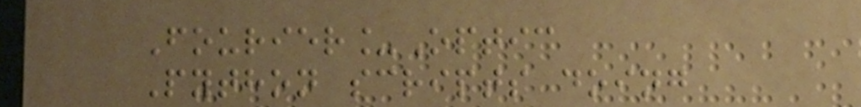Fourier_Optic
Python scripts doing
